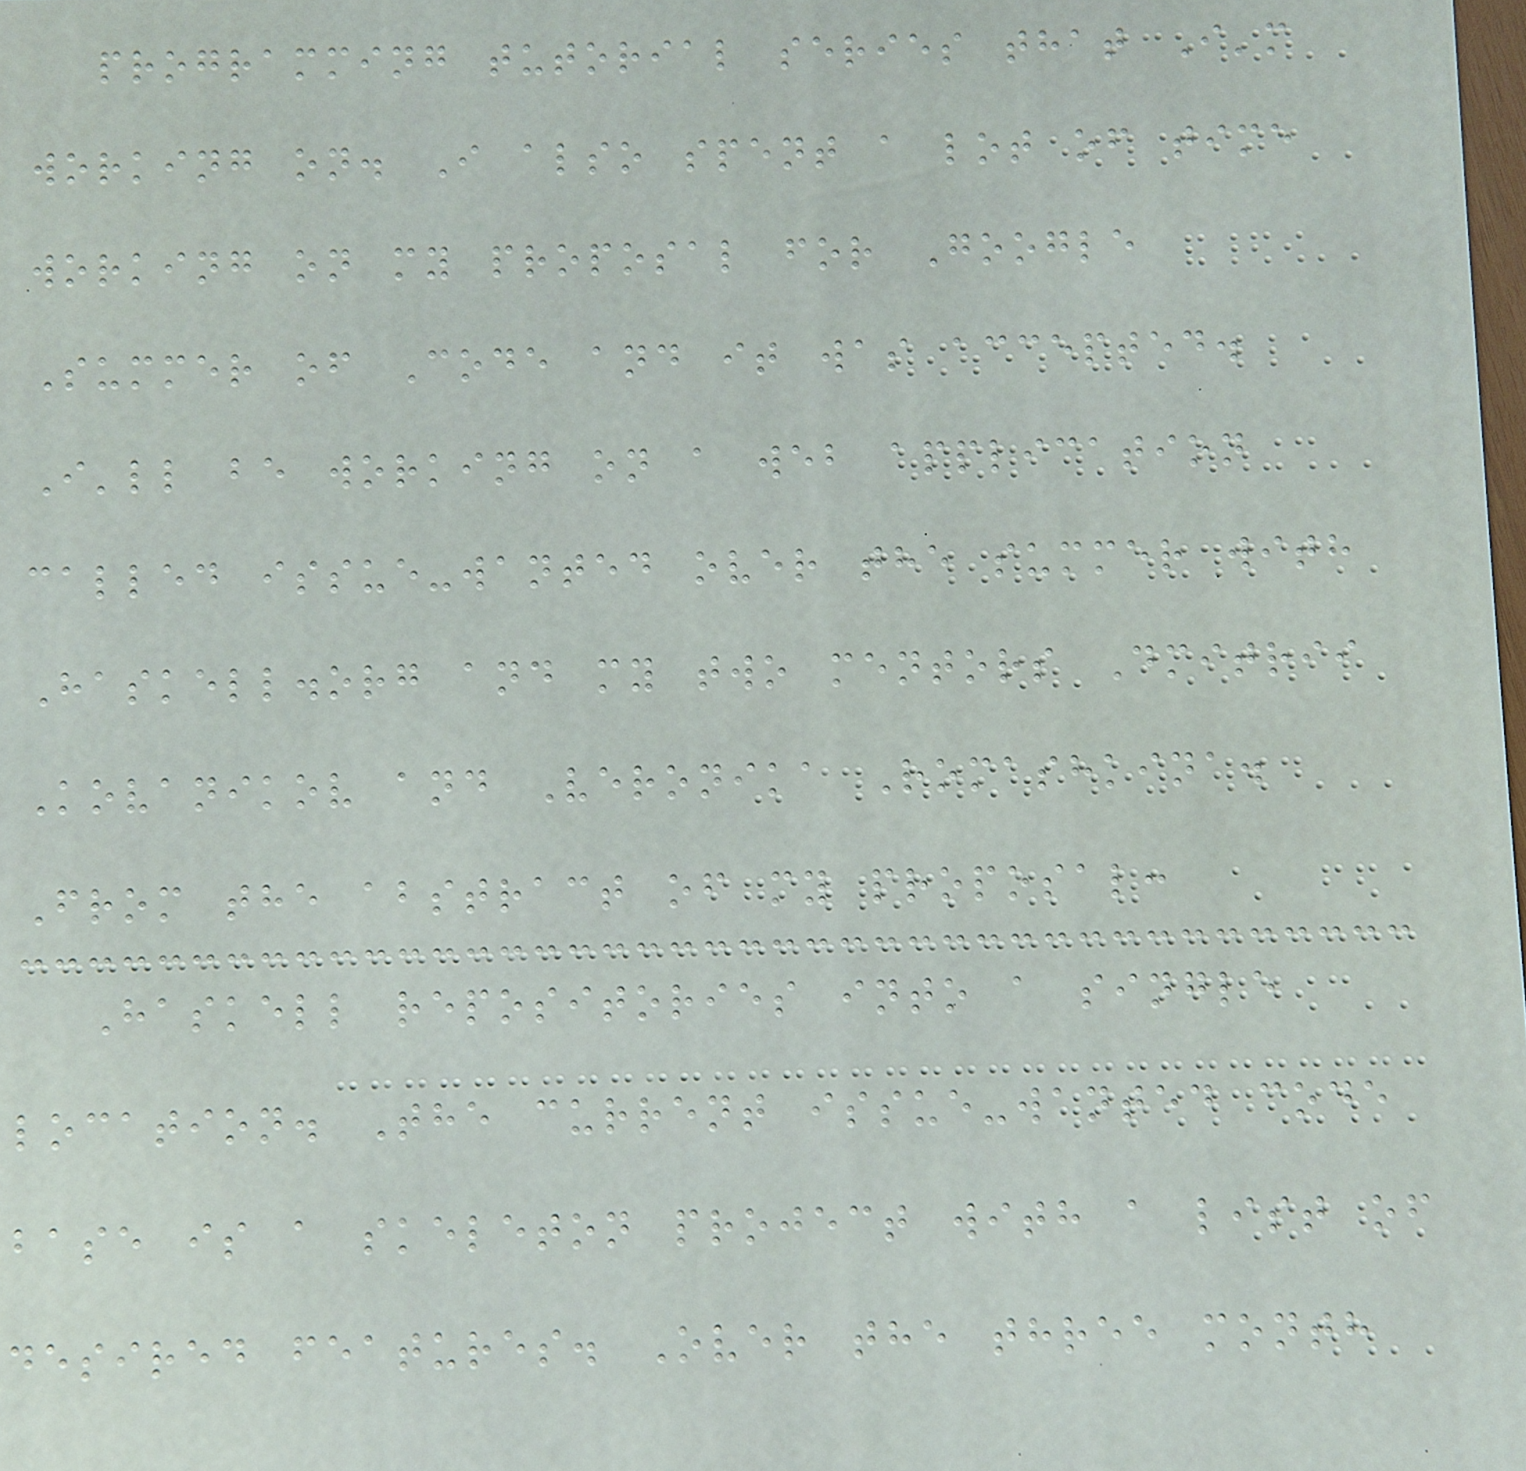programming tutorial series that I'm
working on. I also spent a lot of time
working on my proposal for Google
Summer of Code and it was accepted.
I'll be working on a web application
called issue-wanted over the summer with
Haskell.org and my two mentors Dmitrii
Kovanikov and Veronika Romashkina.
From the abstract of my proposal:
Haskell repositories into a single
location. The current issue-wanted code
base is a skeleton project with a list of
desired features. Over the three month
